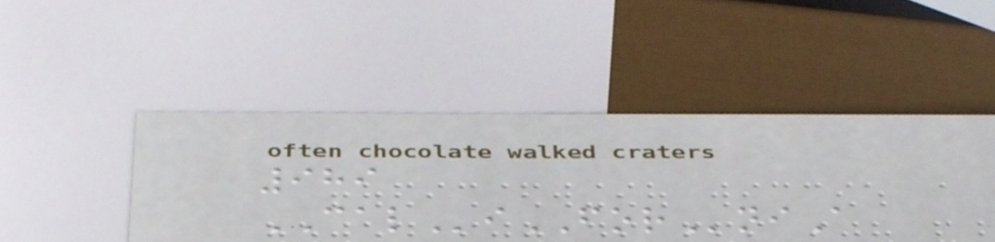989
CALiFORniA
